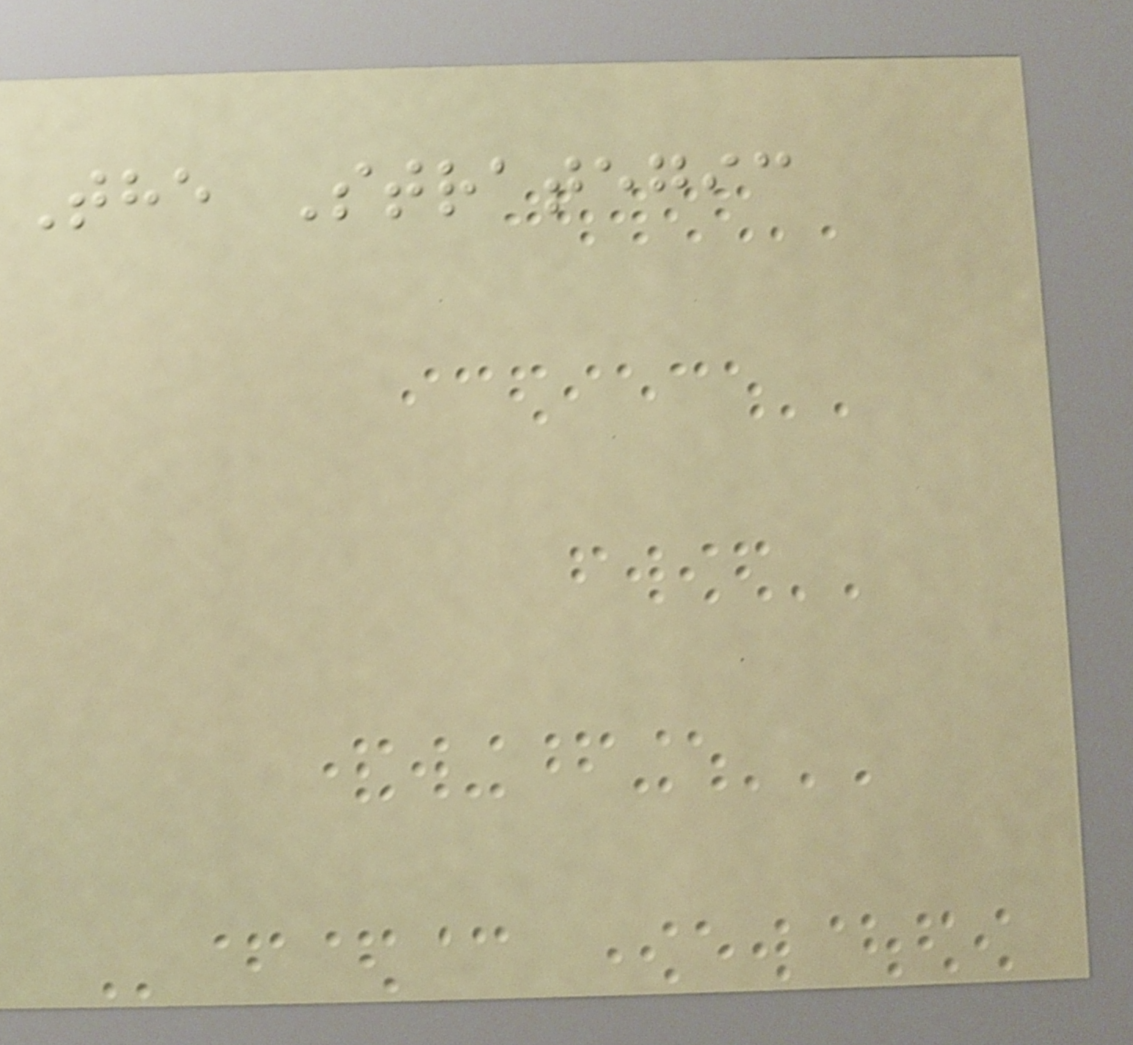The Strategic
